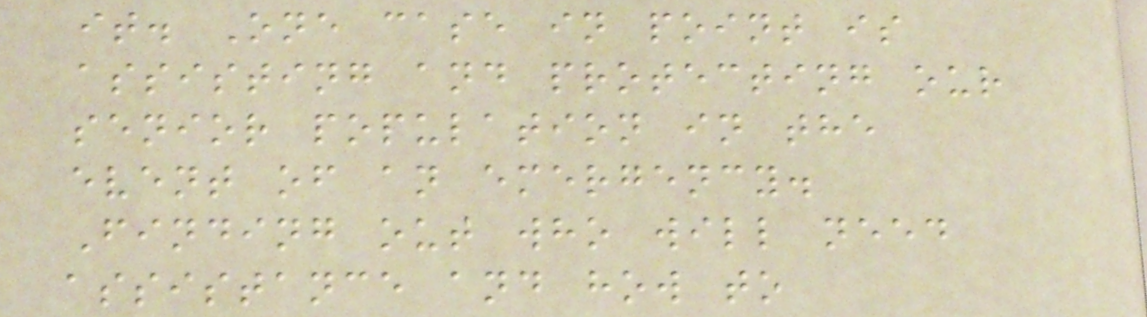it. One case in point is
assisting and protecting our
senior population in the
event of an emergency.
Finding out who will need
assistance and how to
